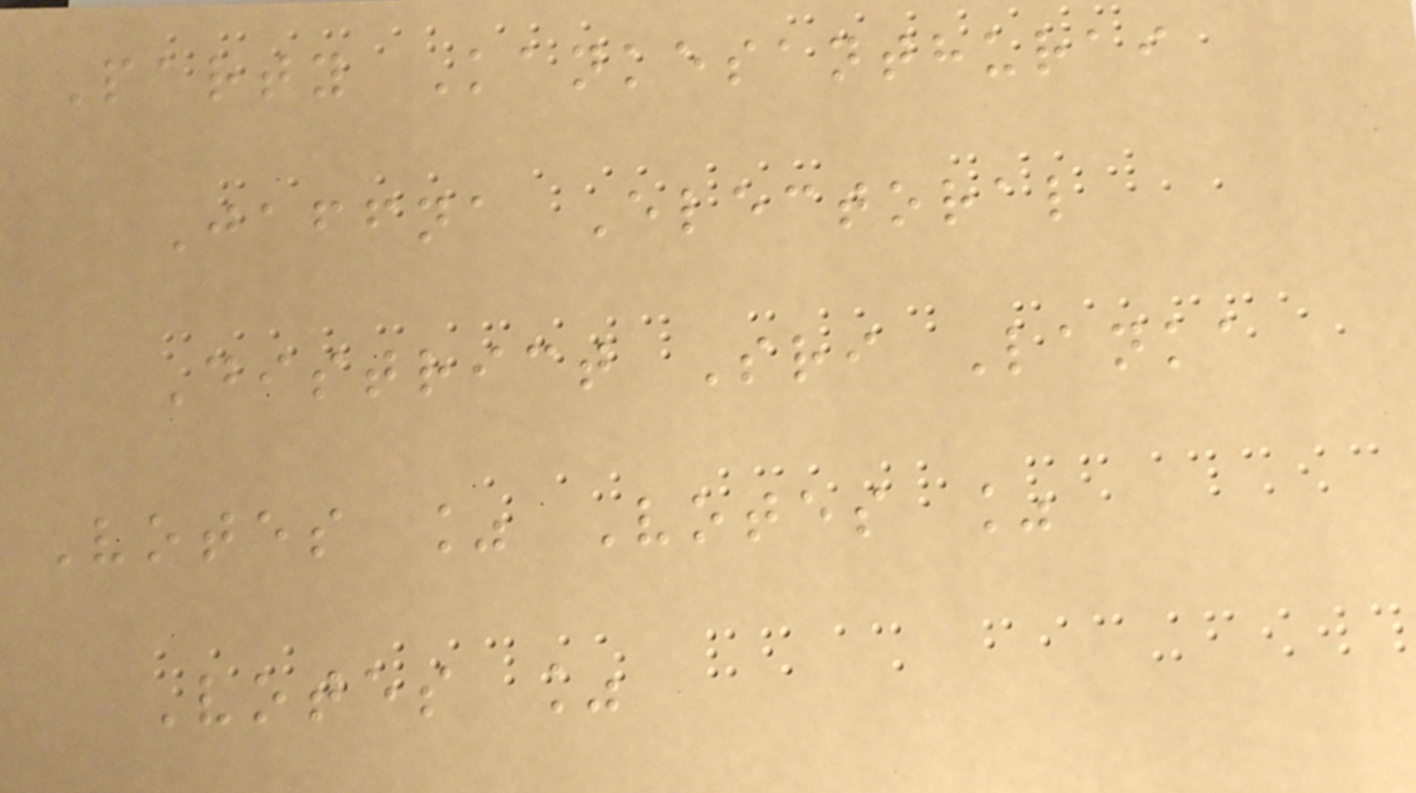Party Kankesanthurai
Jaffna Electoral
District Sri Lanka
Votes % Votes %
Votes %
